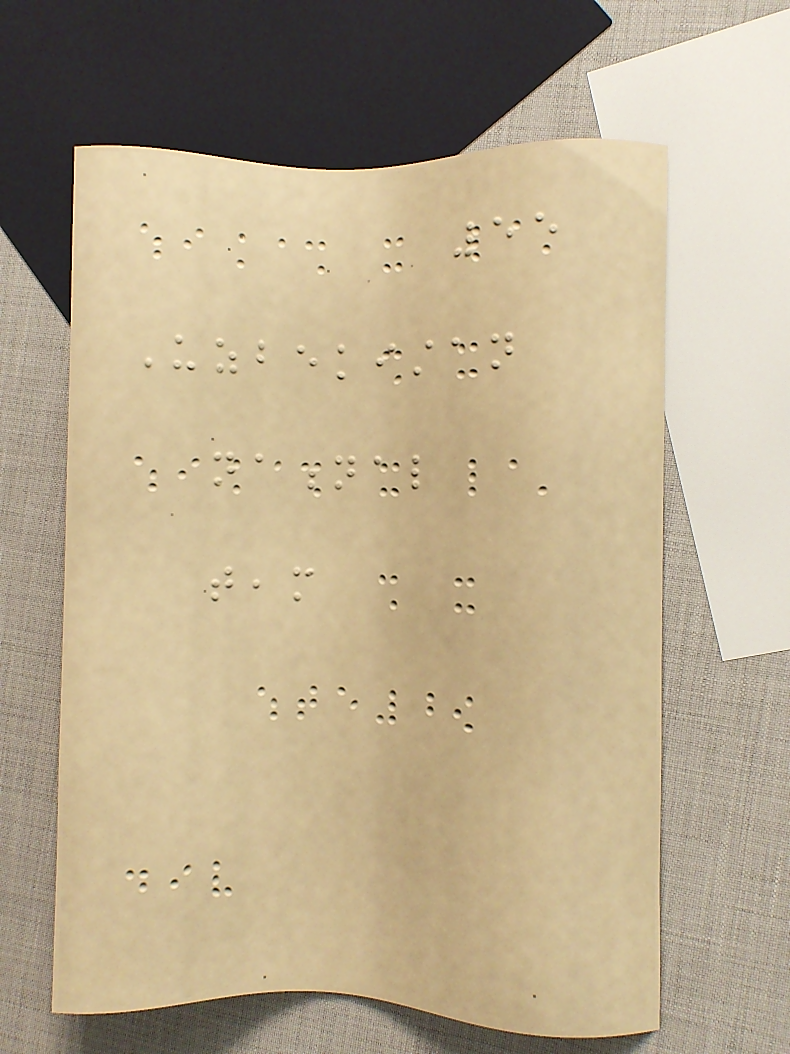55
Uzbekistan
national
team
